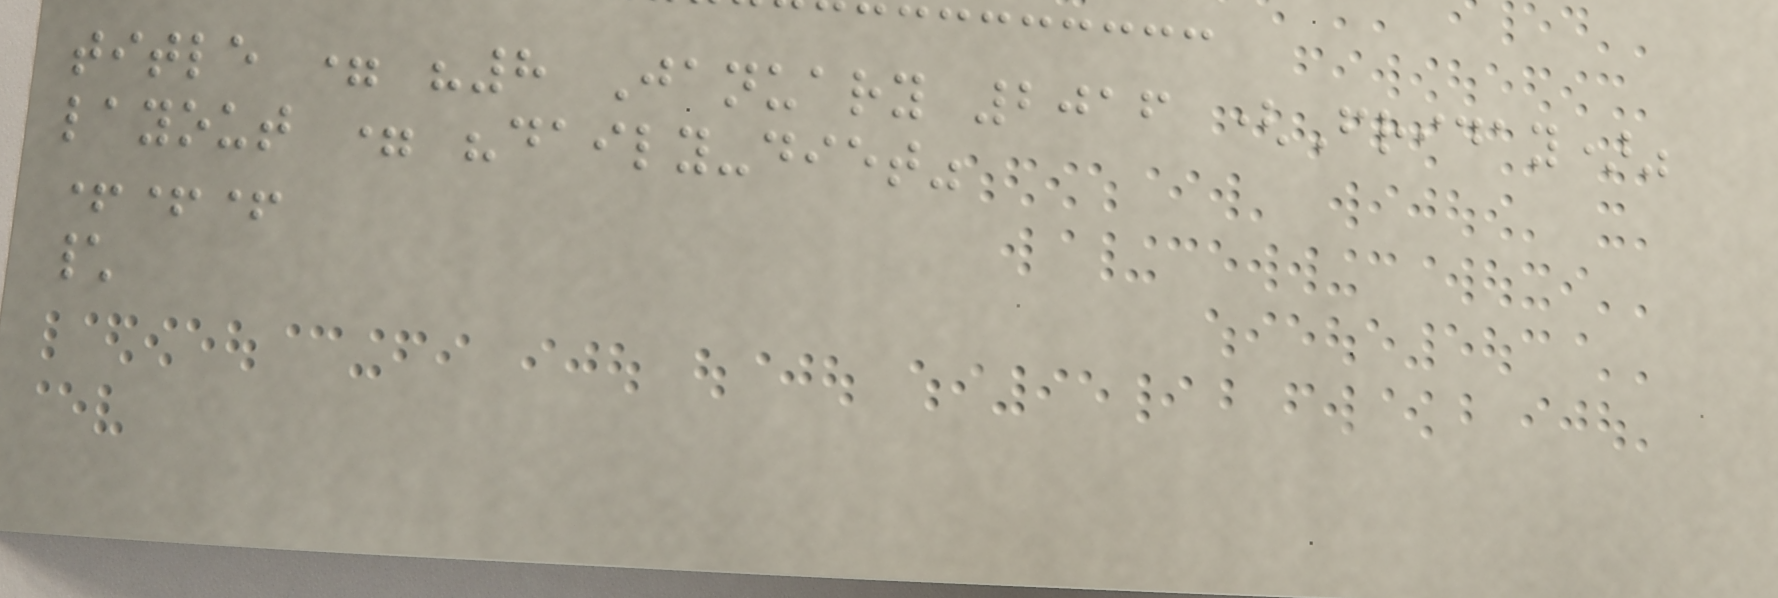title = "8 January 2016 (Friday)"
layout = "daily-diet"
+++
\
